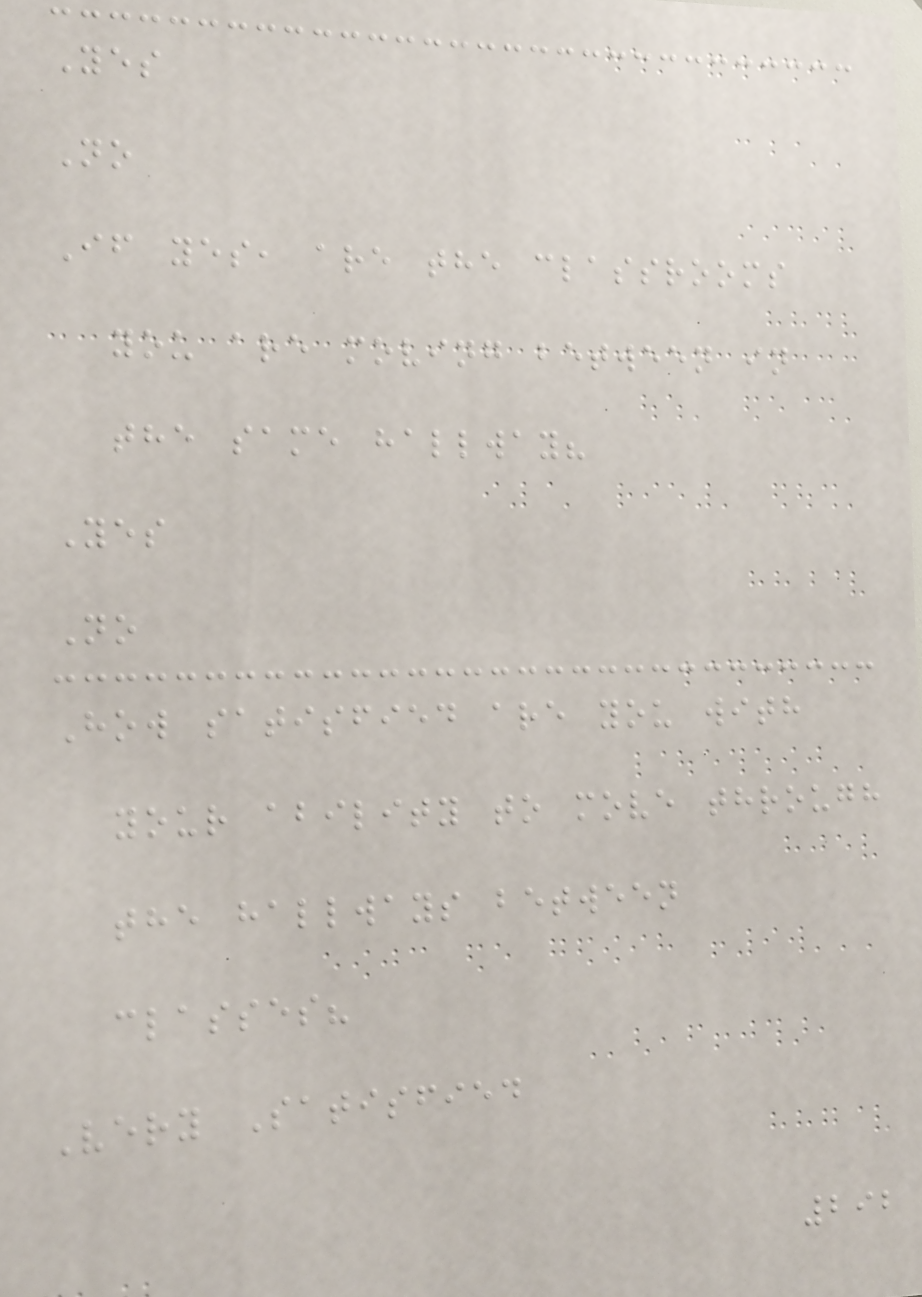Yes
No
If yes, are the classrooms
you are moving between in
the same hallway?
Yes
No
How satisfied are you with
your ability to move through
the hallways between
classes?
Very Satisfied
292
